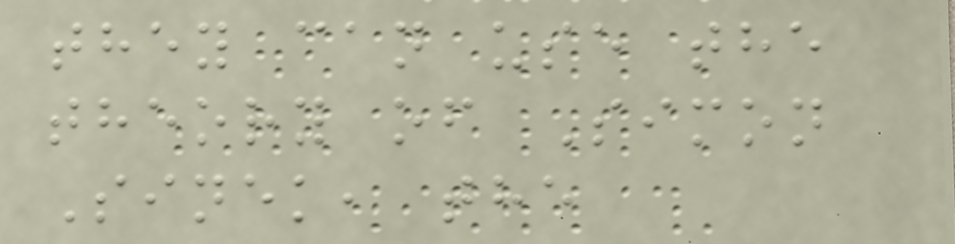they can use the
theory of Simon
Sinek, the
